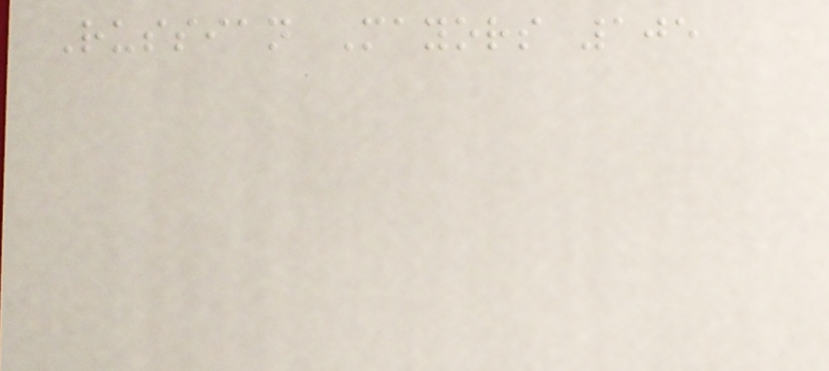Russian Mayors 105
